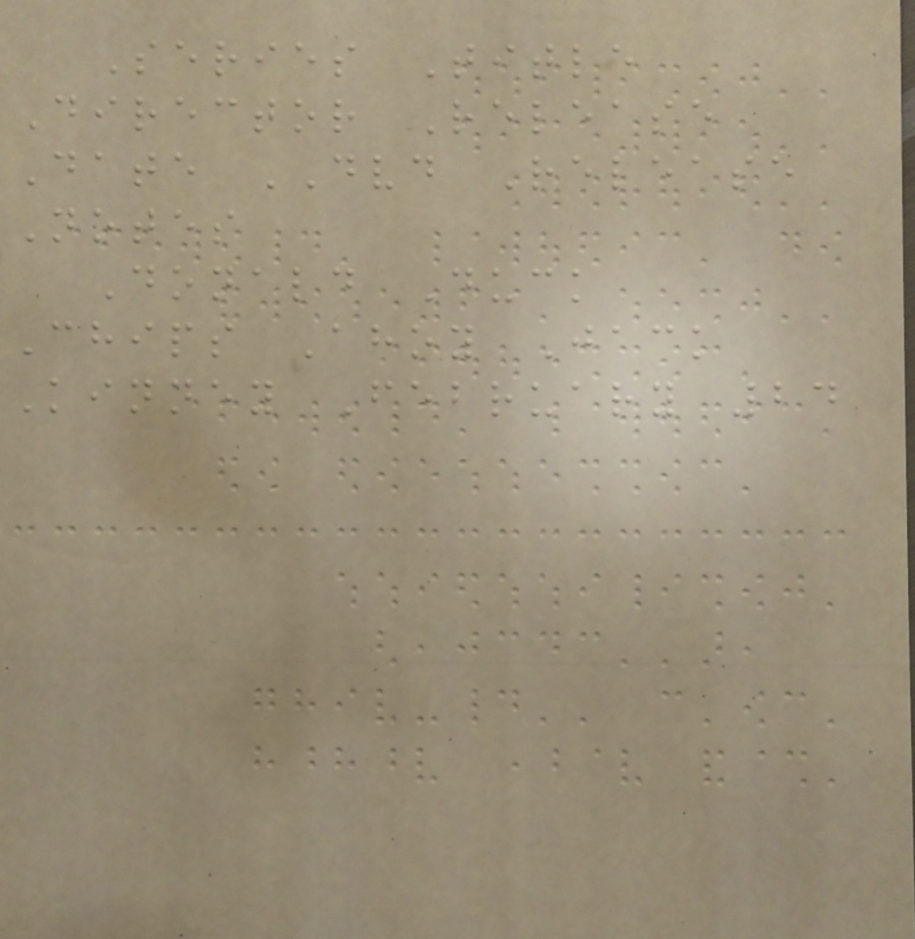Series Title
Director Release
Date DVD Release
Notes
Donald Duck
Chips Ahoy Jack
Kinney February 24
